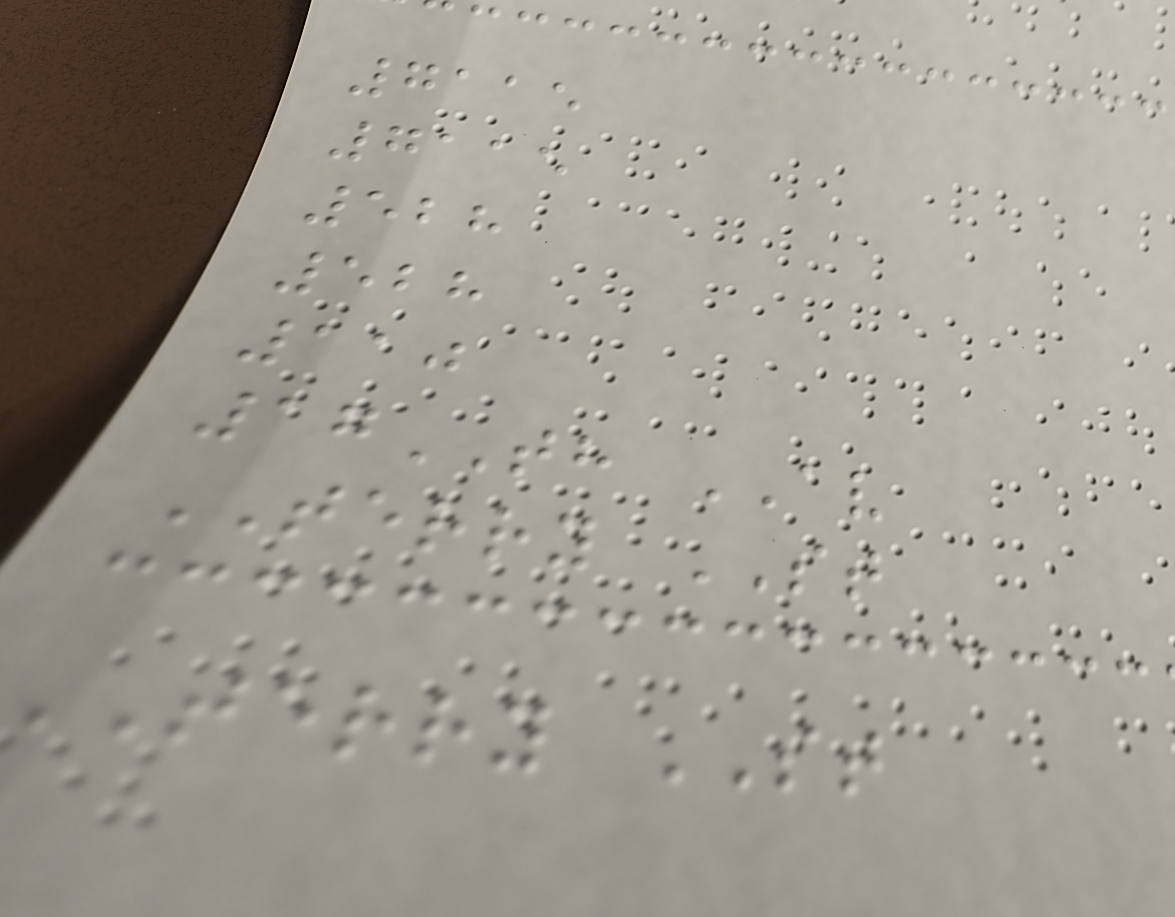7115
7115
528
528
110
17TH AV
TERRY ST
TERRY ST
